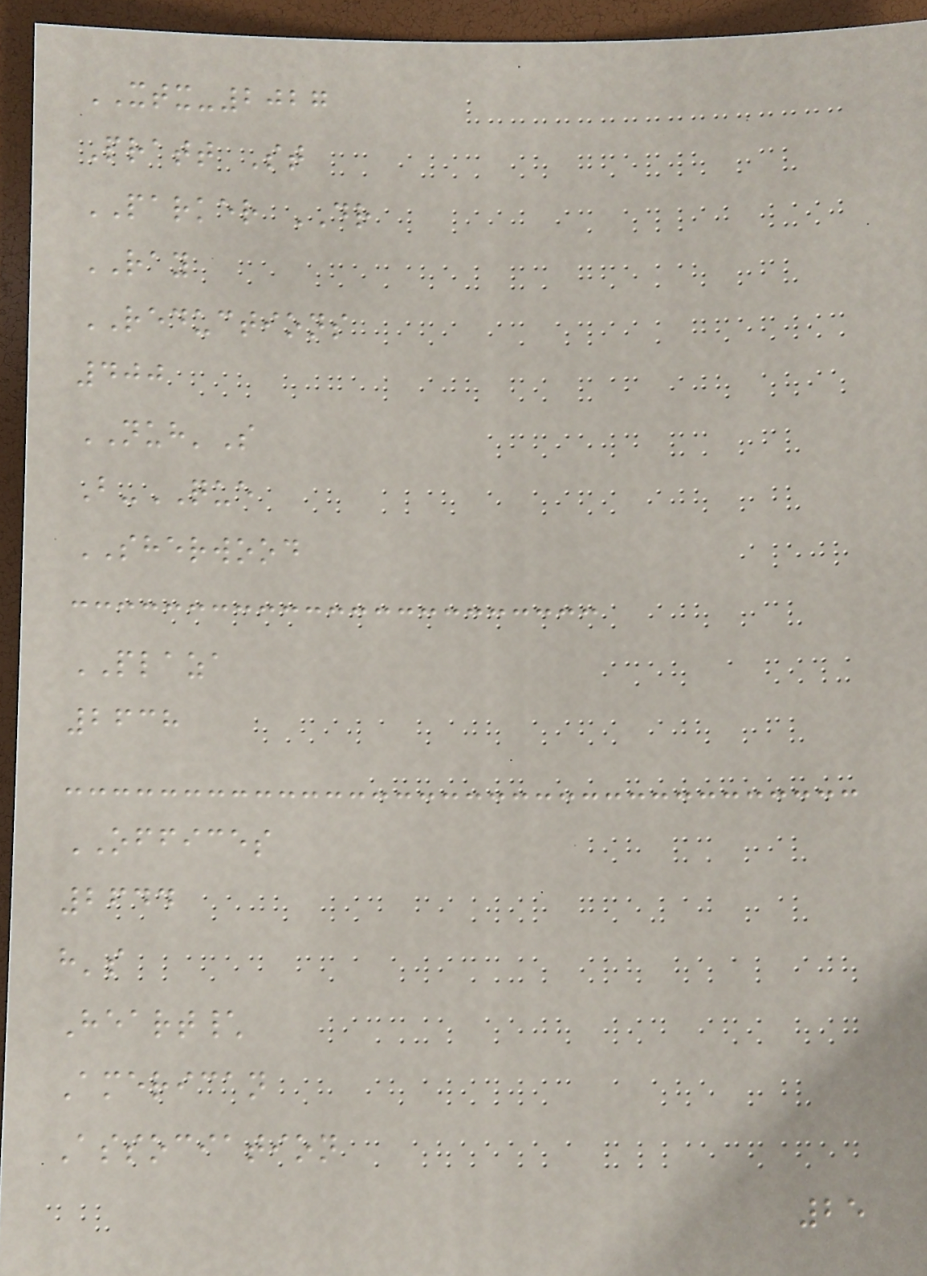XTX-2027
Pratt St
PARKER DR
RAY
REDUCTIONS
400
NUH'S
B-QUE
SHERWOOD
PLAZA
2638
OFFICES
2644
h's
Heart\
American
Association
25
